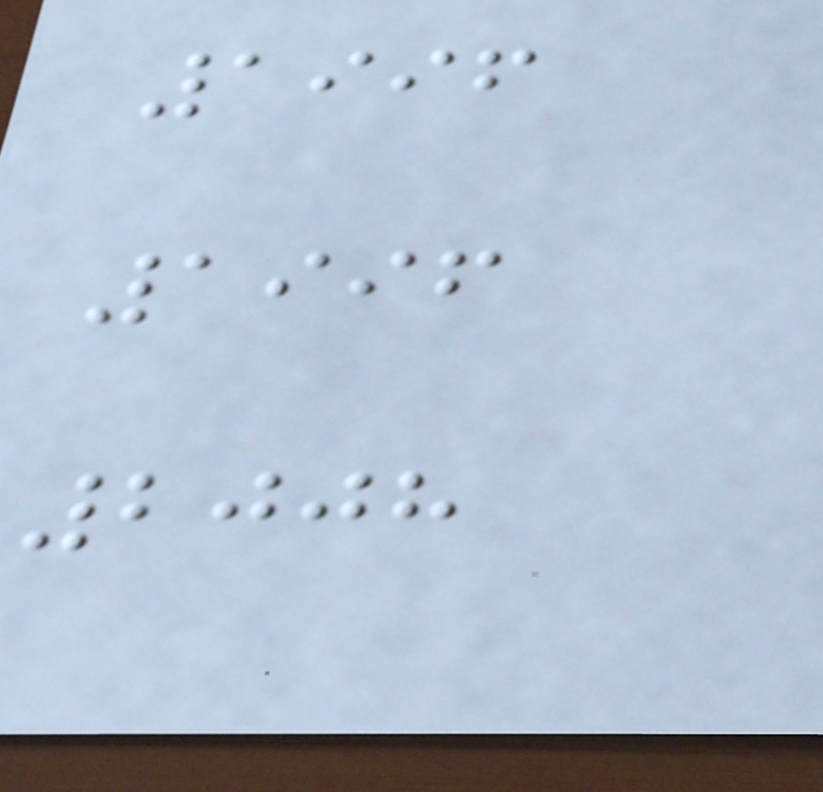1996
1996
2008
